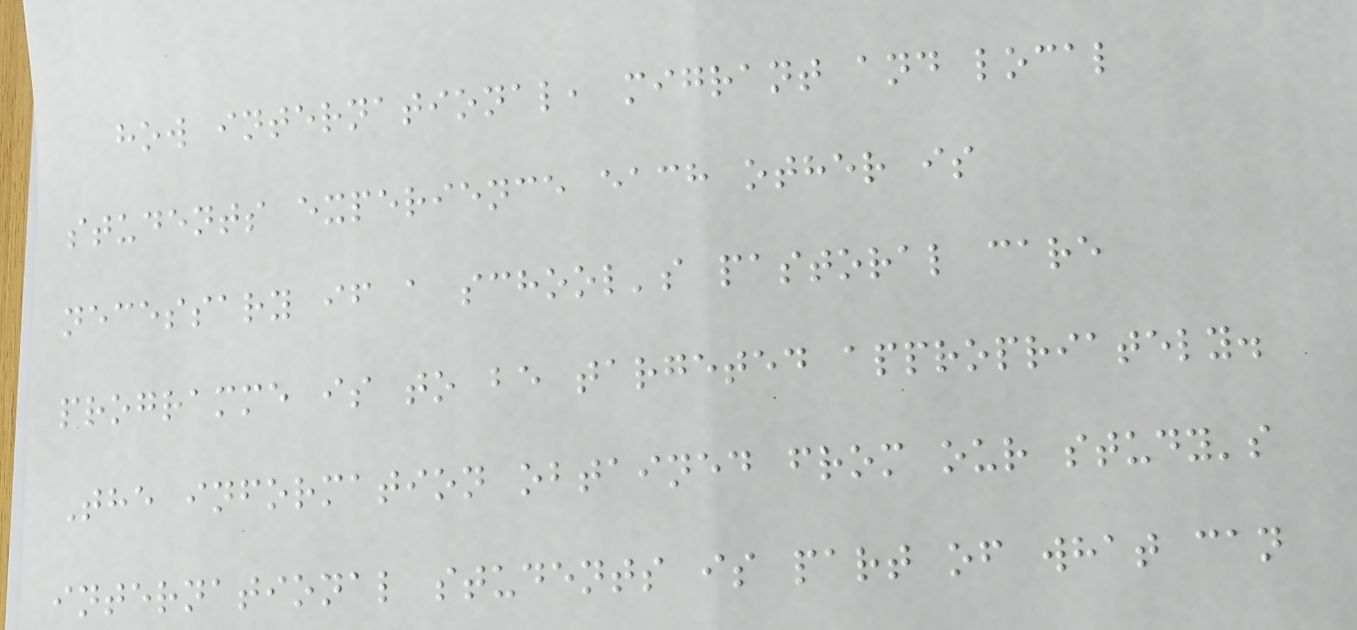how international, migrant and local
students experience each other is
necessary if a school's pastoral care
programme is to be targeted appropriately.
The information obtained from our study's
international students is part of what can
